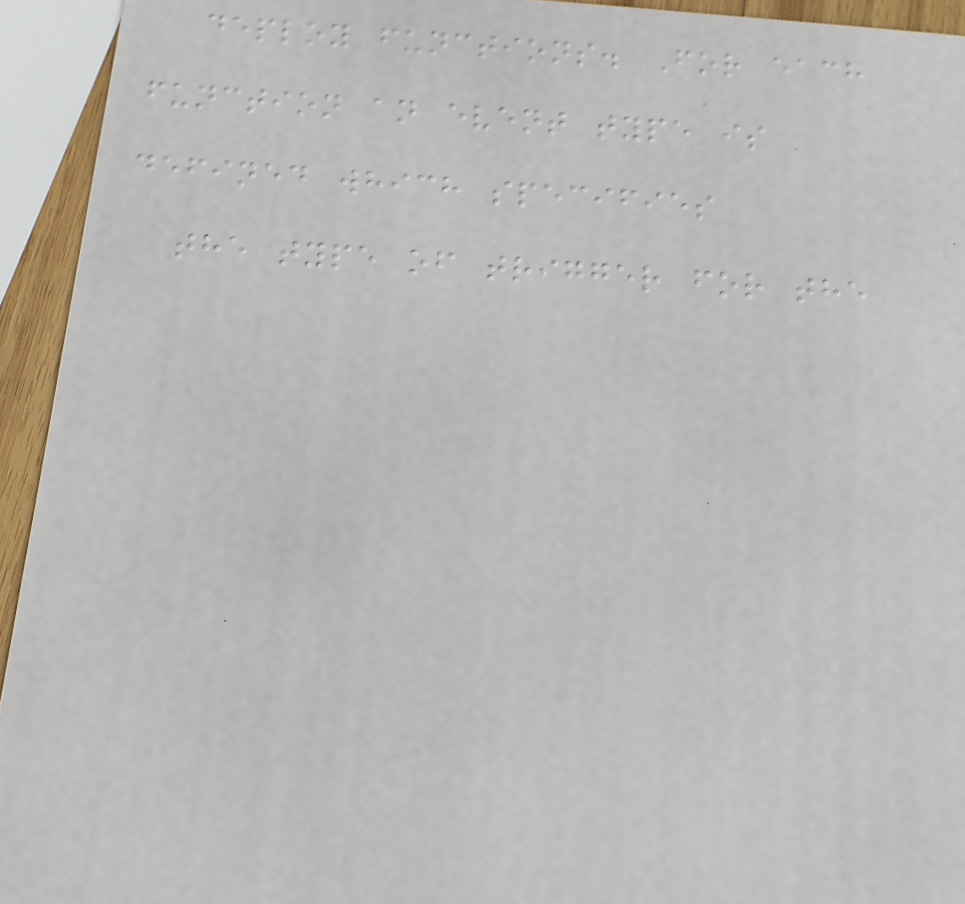deploy functions. For each
function an event type is
defined which specifies
the type of trigger for the
